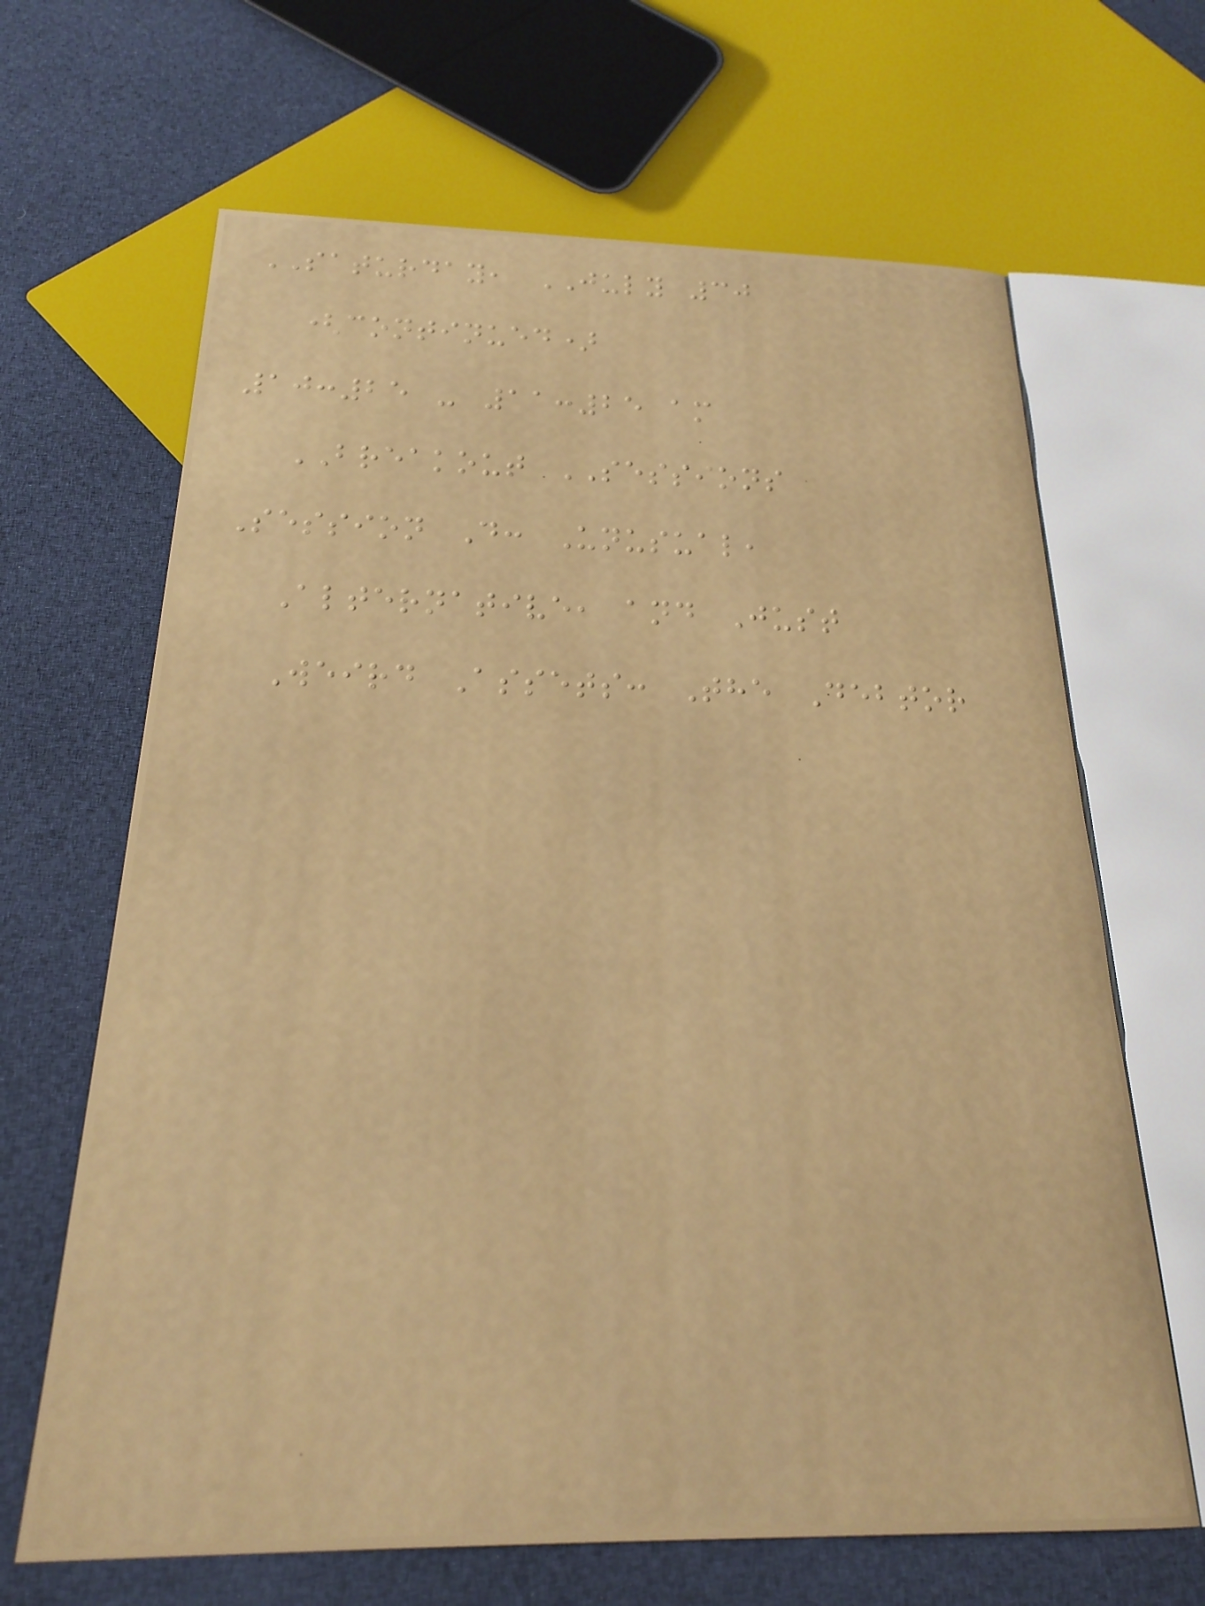SATURDAY, JULY 30
(continued)
10:25 - 11:25 am
BREAKOUT SESSIONS
Session D: Unusual,
Alternative, and Just
Weird Assets: The Debtor
